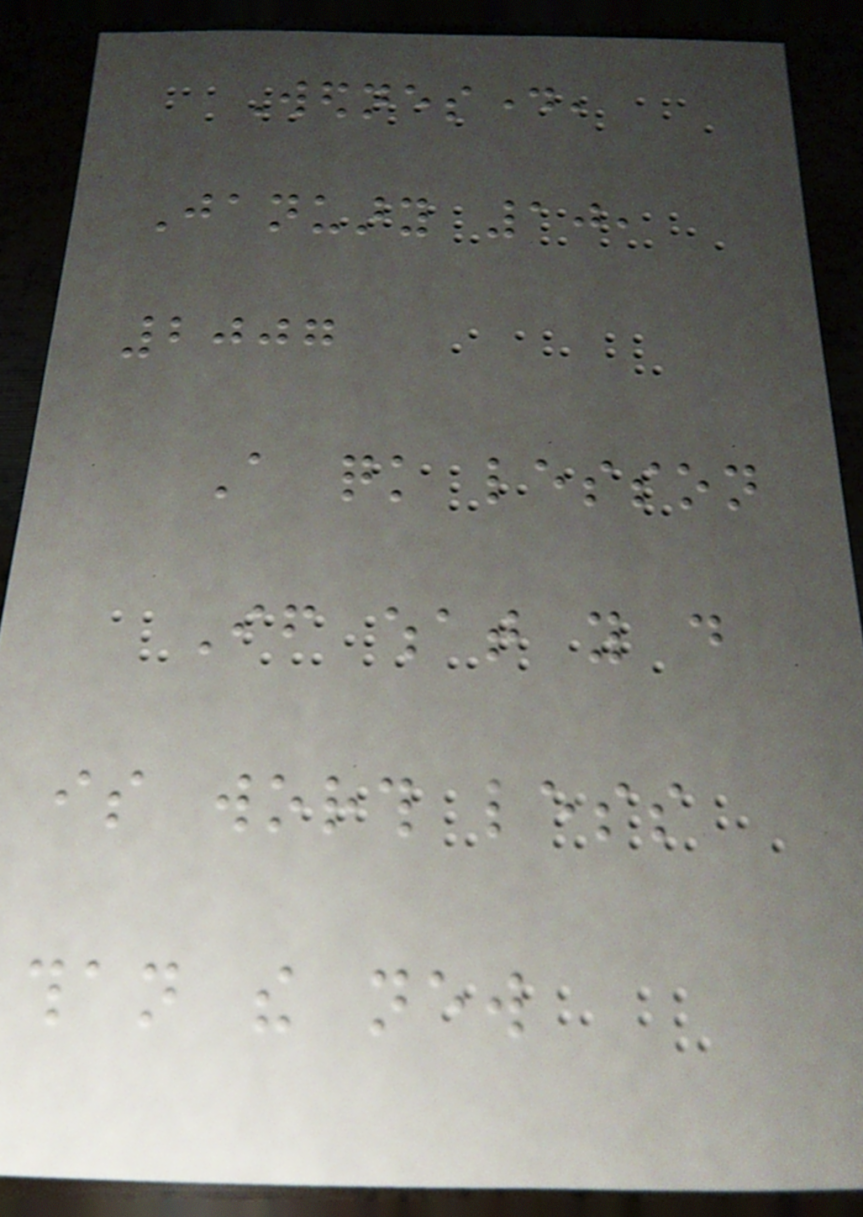Wednesday,
January 10,
2007
A quick lesson
If what you do
is worth less
than the new
